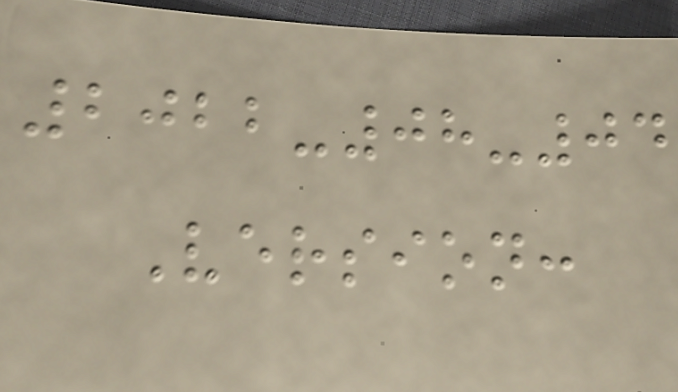2022-08-04
Version:
